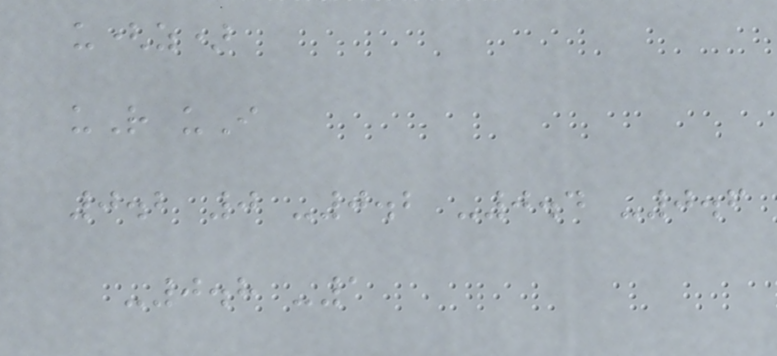u(z)
uR uI
0.2 0 -0.2 -0.4 -0.6
-0.8 -1
